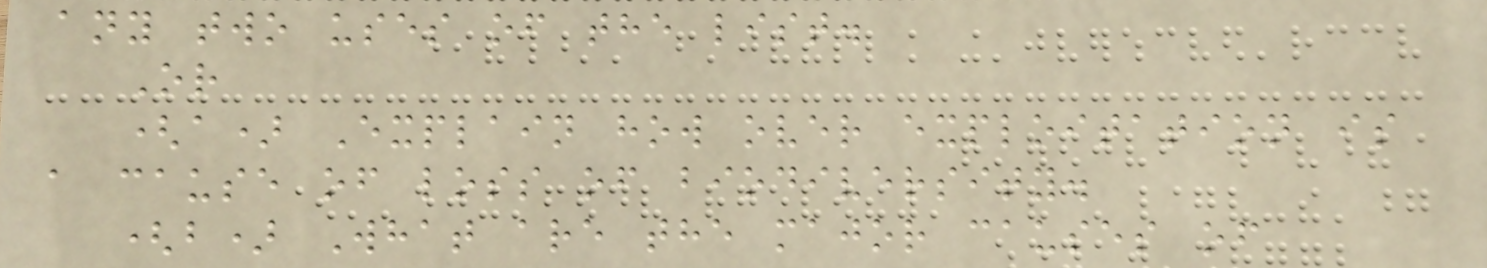any two uses of the list.
Or
(a) Explain how over exploitation is
a cause of loss of biodiversity.
(b) What are the major causes of
